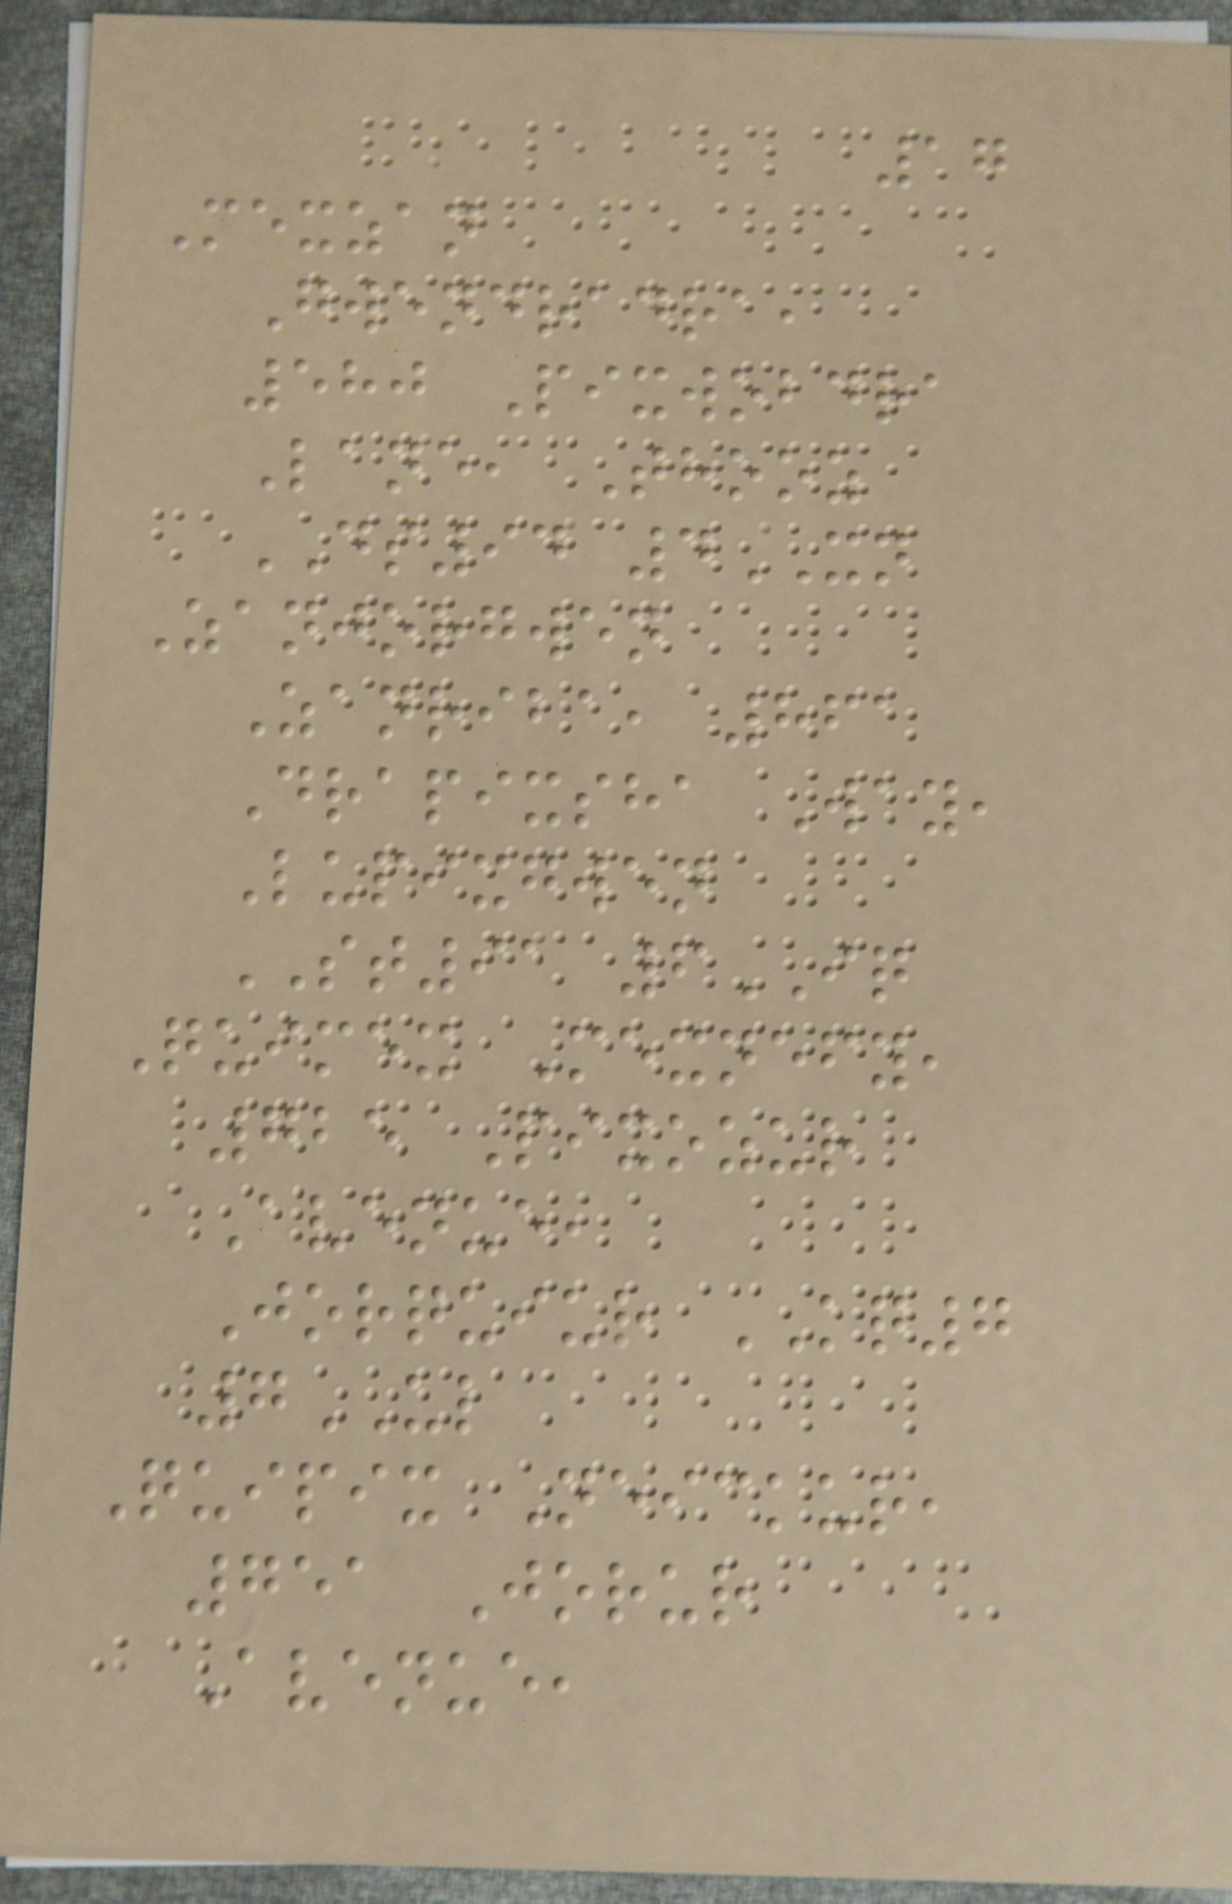17
Mexzan
Gwendradra,
580 Pixwobdra
Lane, Thooz
DS94 4XN
Zanjorgwen
Zanriba, 861
Drapixsha Way,
Lupixgwen
ST91 6IQ
Quimex Mexnefy,
725 Pixozur
Avenue,
Jorquiur KQ7
7UL
Quipix Neickur,
751 Jorur
Avenue,
